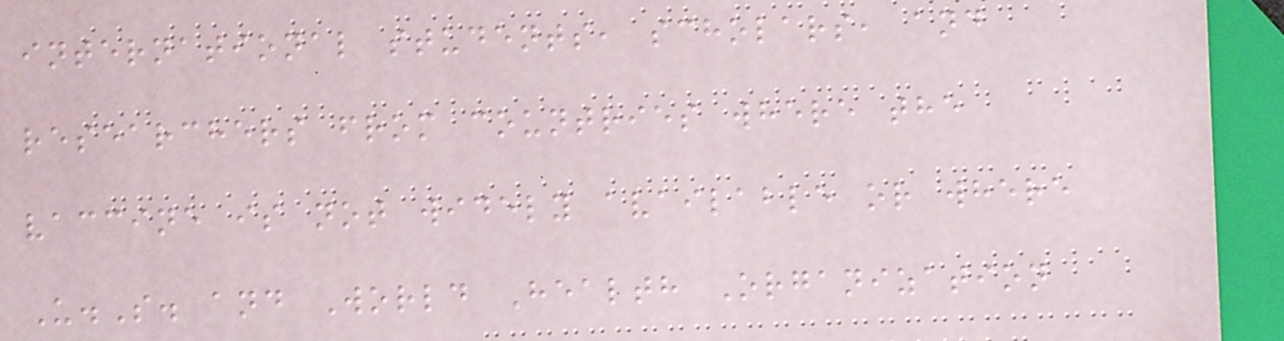international students, scholars, and
researchers from countries where the
vaccine is not widely available or where
U.S. and World Health Organization
